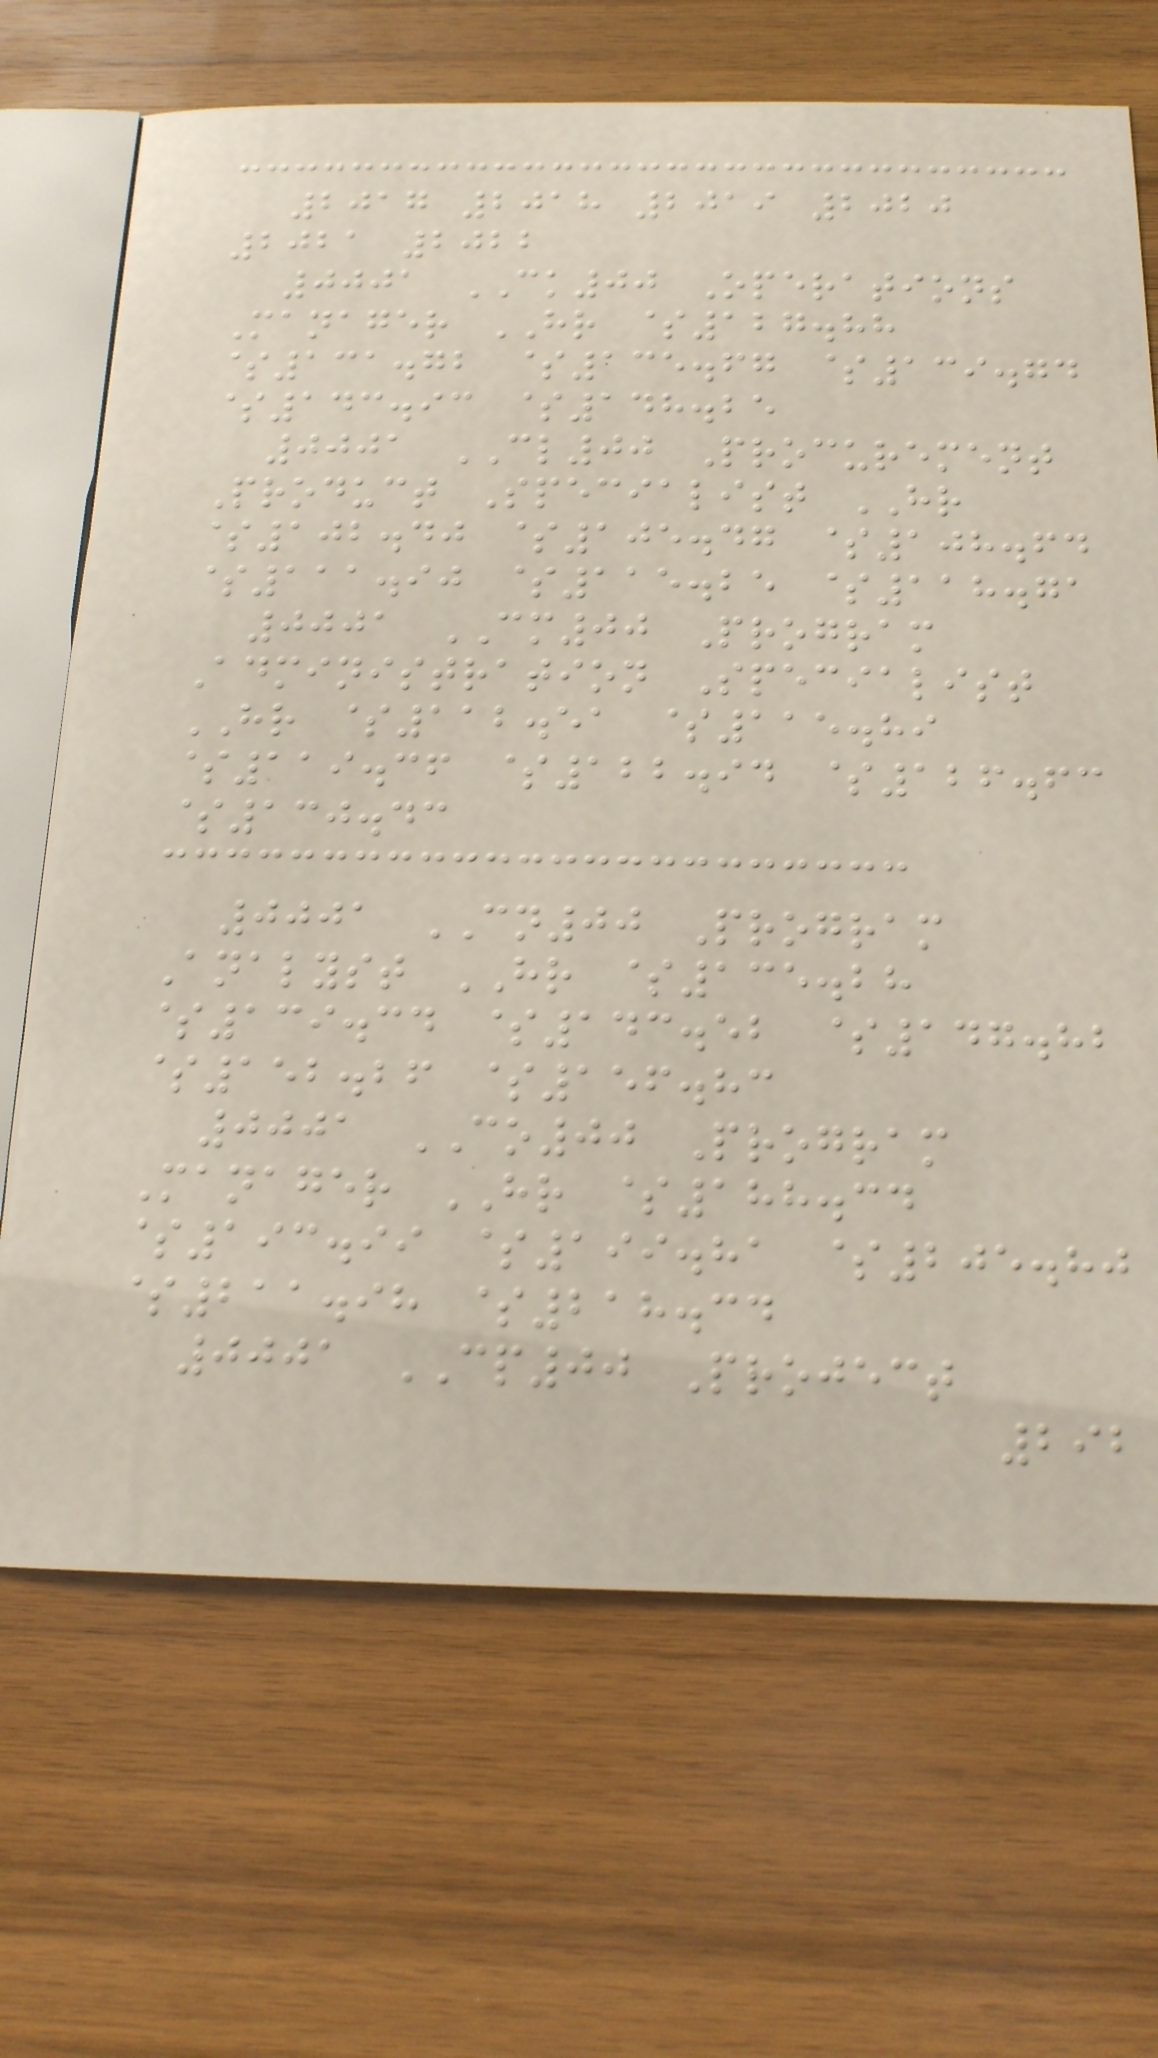2017 2018 2019 2020
2021 2022
0001 CK00 Operations
Manager HR $127.88
$131.72 $135.67 $139.74
$143.93 $148.25
0001 CL00 Procurement
Product Specialist HR
$102.40 $105.47 $108.64
$111.90 $115.25 $118.71
0001 CM00 Program
Administration Specialist
HR $112.51 $115.89
$119.36 $122.94 $126.63
$130.43
0001 CN00 Program
Analyst HR $135.28
$139.34 $143.52 $147.82
$152.26 $156.83
0001 CO00 Program
Manager HR $188.34
$193.99 $199.81 $205.80
$211.98 $218.34
0001 CP00 Project
292
